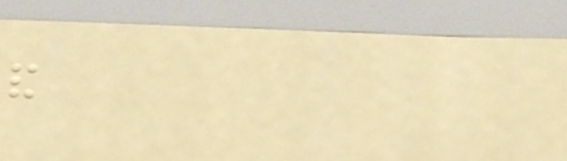and
